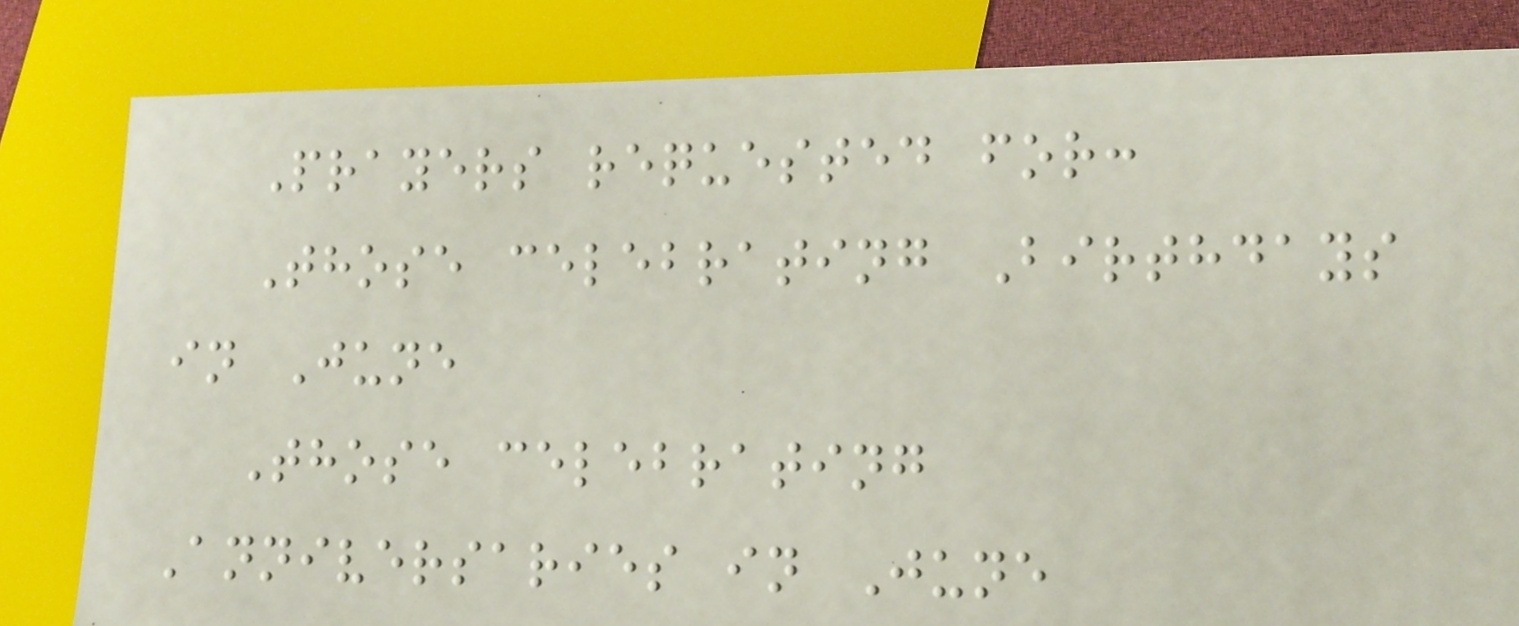Prayers requested for:
Those celebrating Birthdays
in June
Those celebrating
Anniversaries in June
